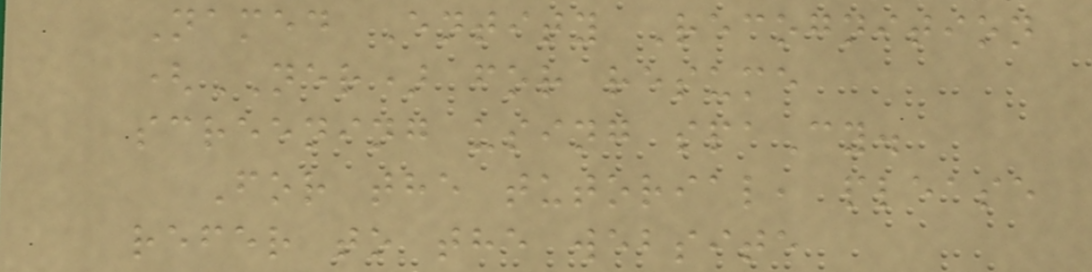Named Entity Recognition
(NER) for resume
screening using spaCy.
For the tutorial, please
refer to the website
